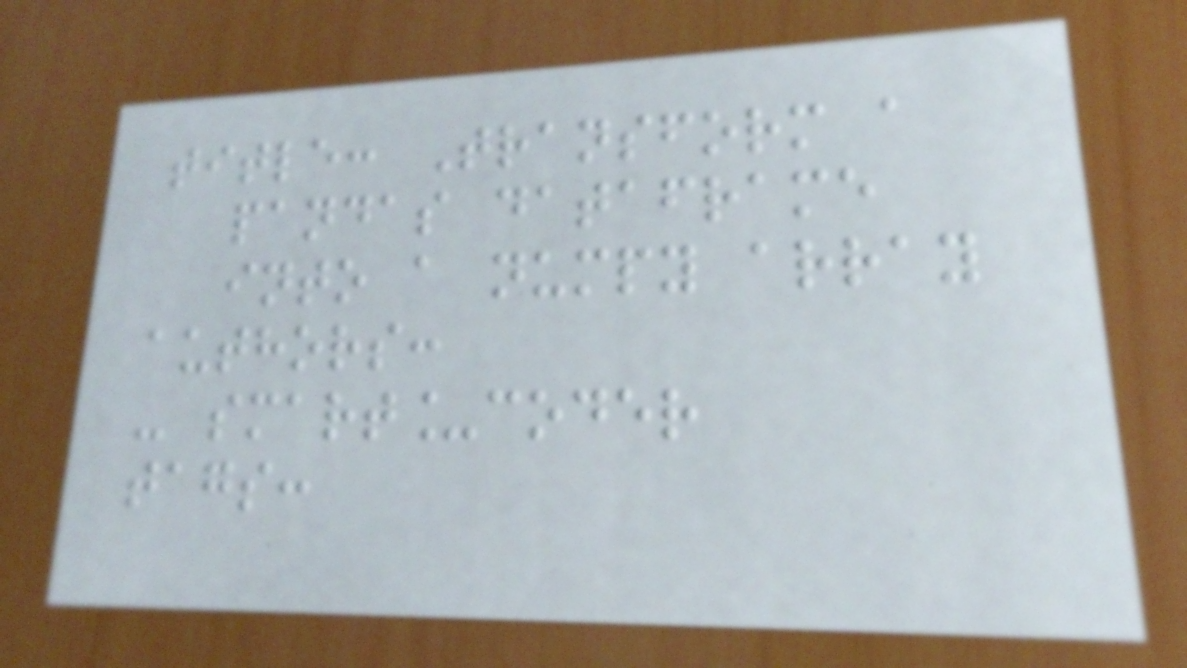title: Transform a
pandas dataframe
into a numpy array
authors:
- smart_coder
tags:
